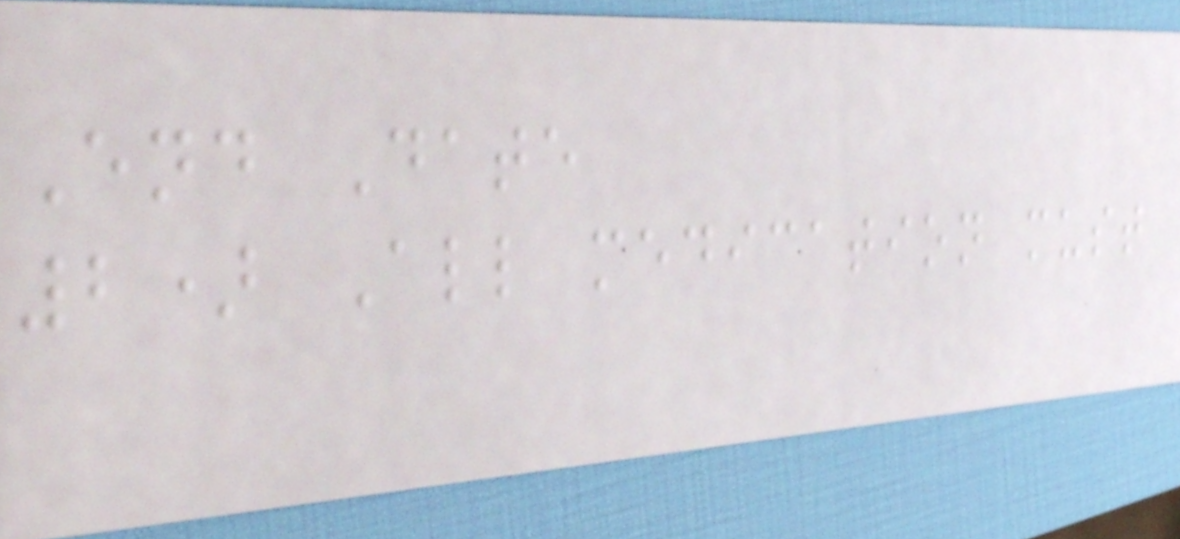End Date
2) All medication must
